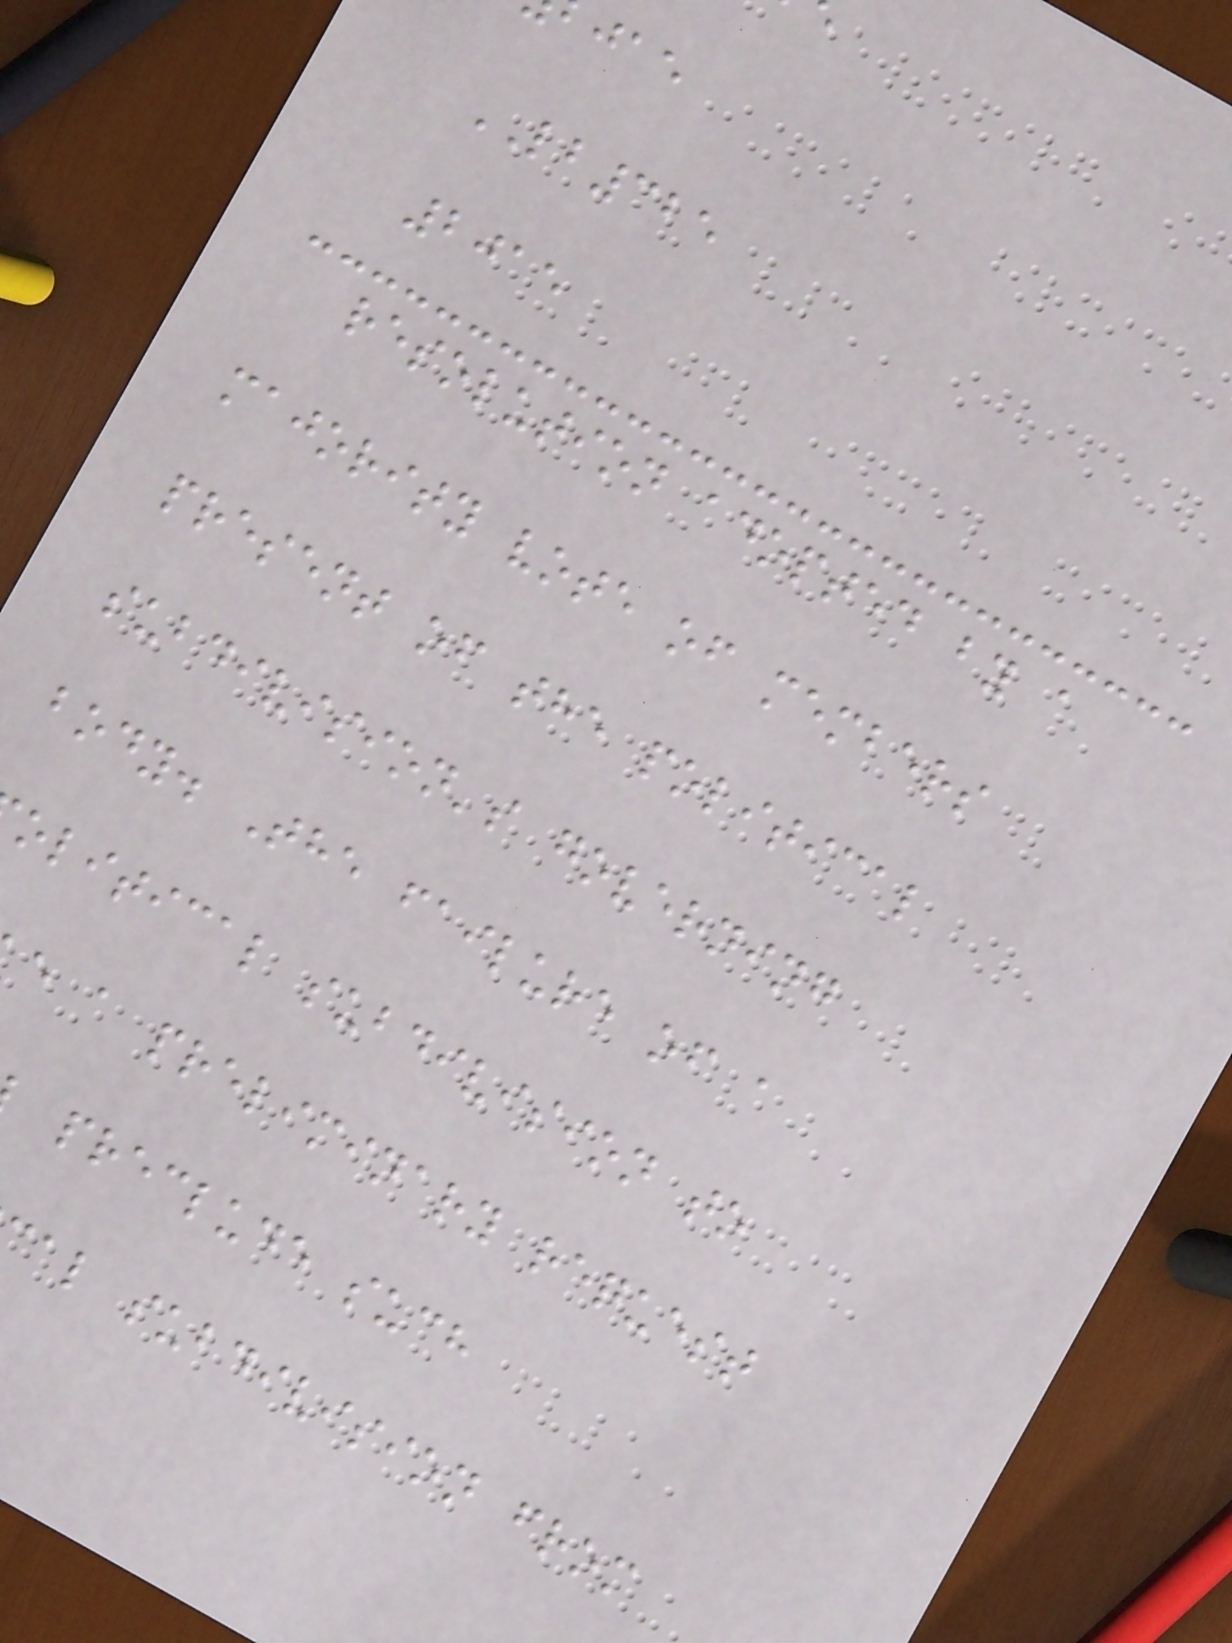LB325
2015
resolution adopted by a
majority vote of members
present of the political
subdivision's governing
body. The failure of a
olitical subdivision to
e a preliminary request
preclude such
al subdivision from
